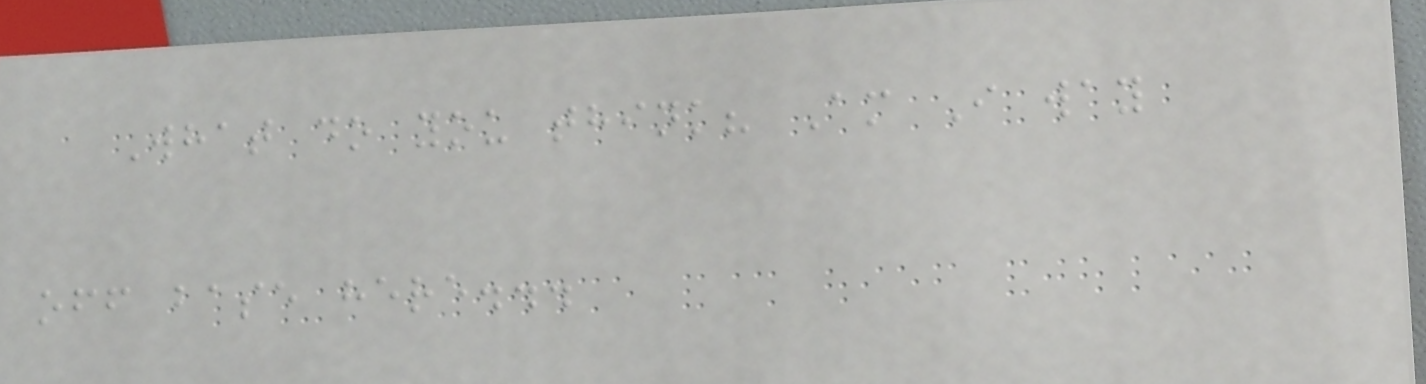What do you think? Am I way
off base here...
